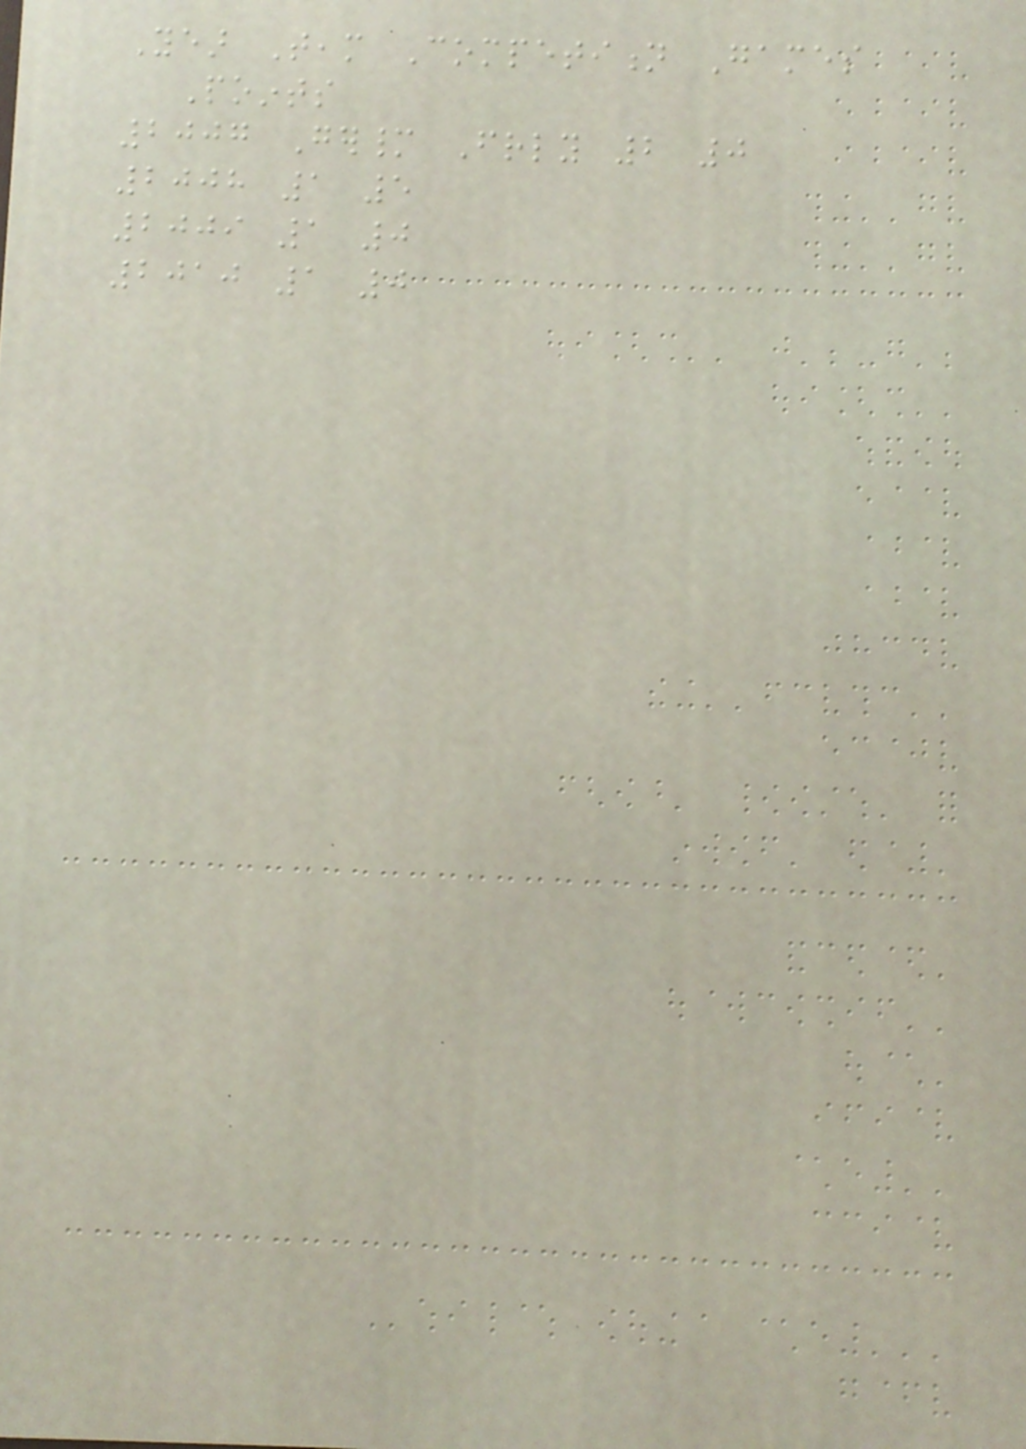Year Team Competition Games
Points
2007 Germany Friendly 2 0
2008 1 5
2009 1 0
2010 1 0
